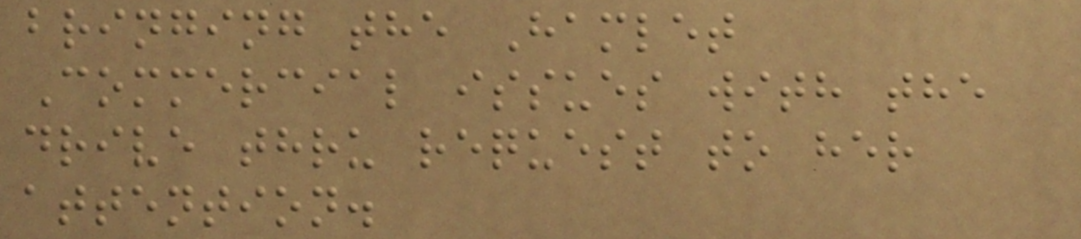bringing the Hamlet
Commercial issues with the
drive thru request to her
attention.
